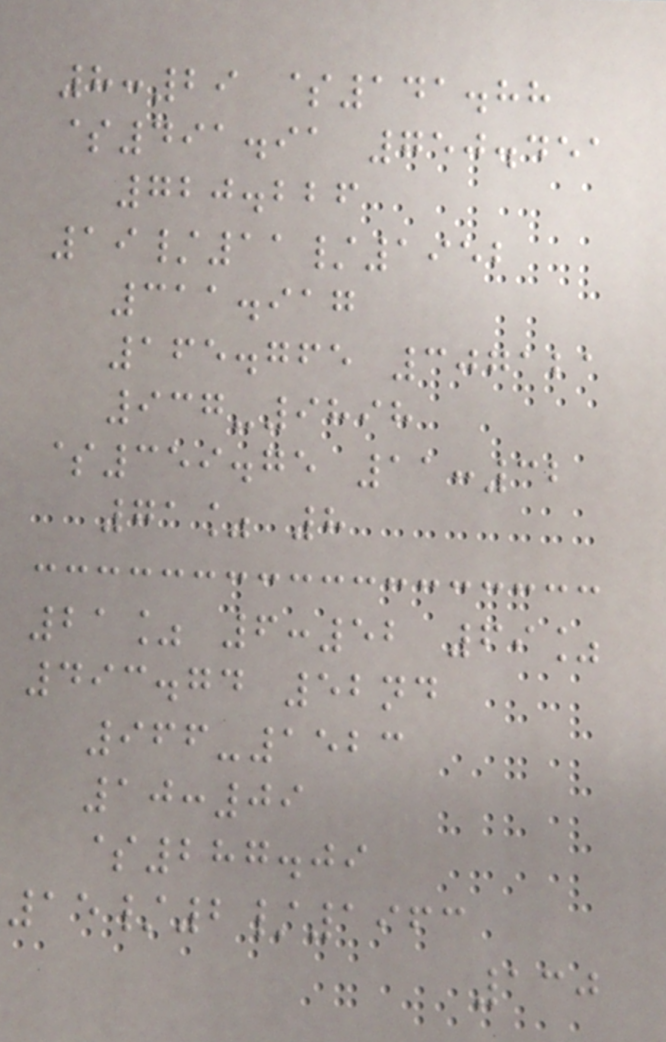8:29 $141.88
$491.91 750.451
720.226
19/11/1952
311.917
165.765 307121
937-9898
$359.75 11:32
71% 8
21% 6:52 69%
493.74 52nd
966-1523
10:09
$287.09
15/2/1963
130
